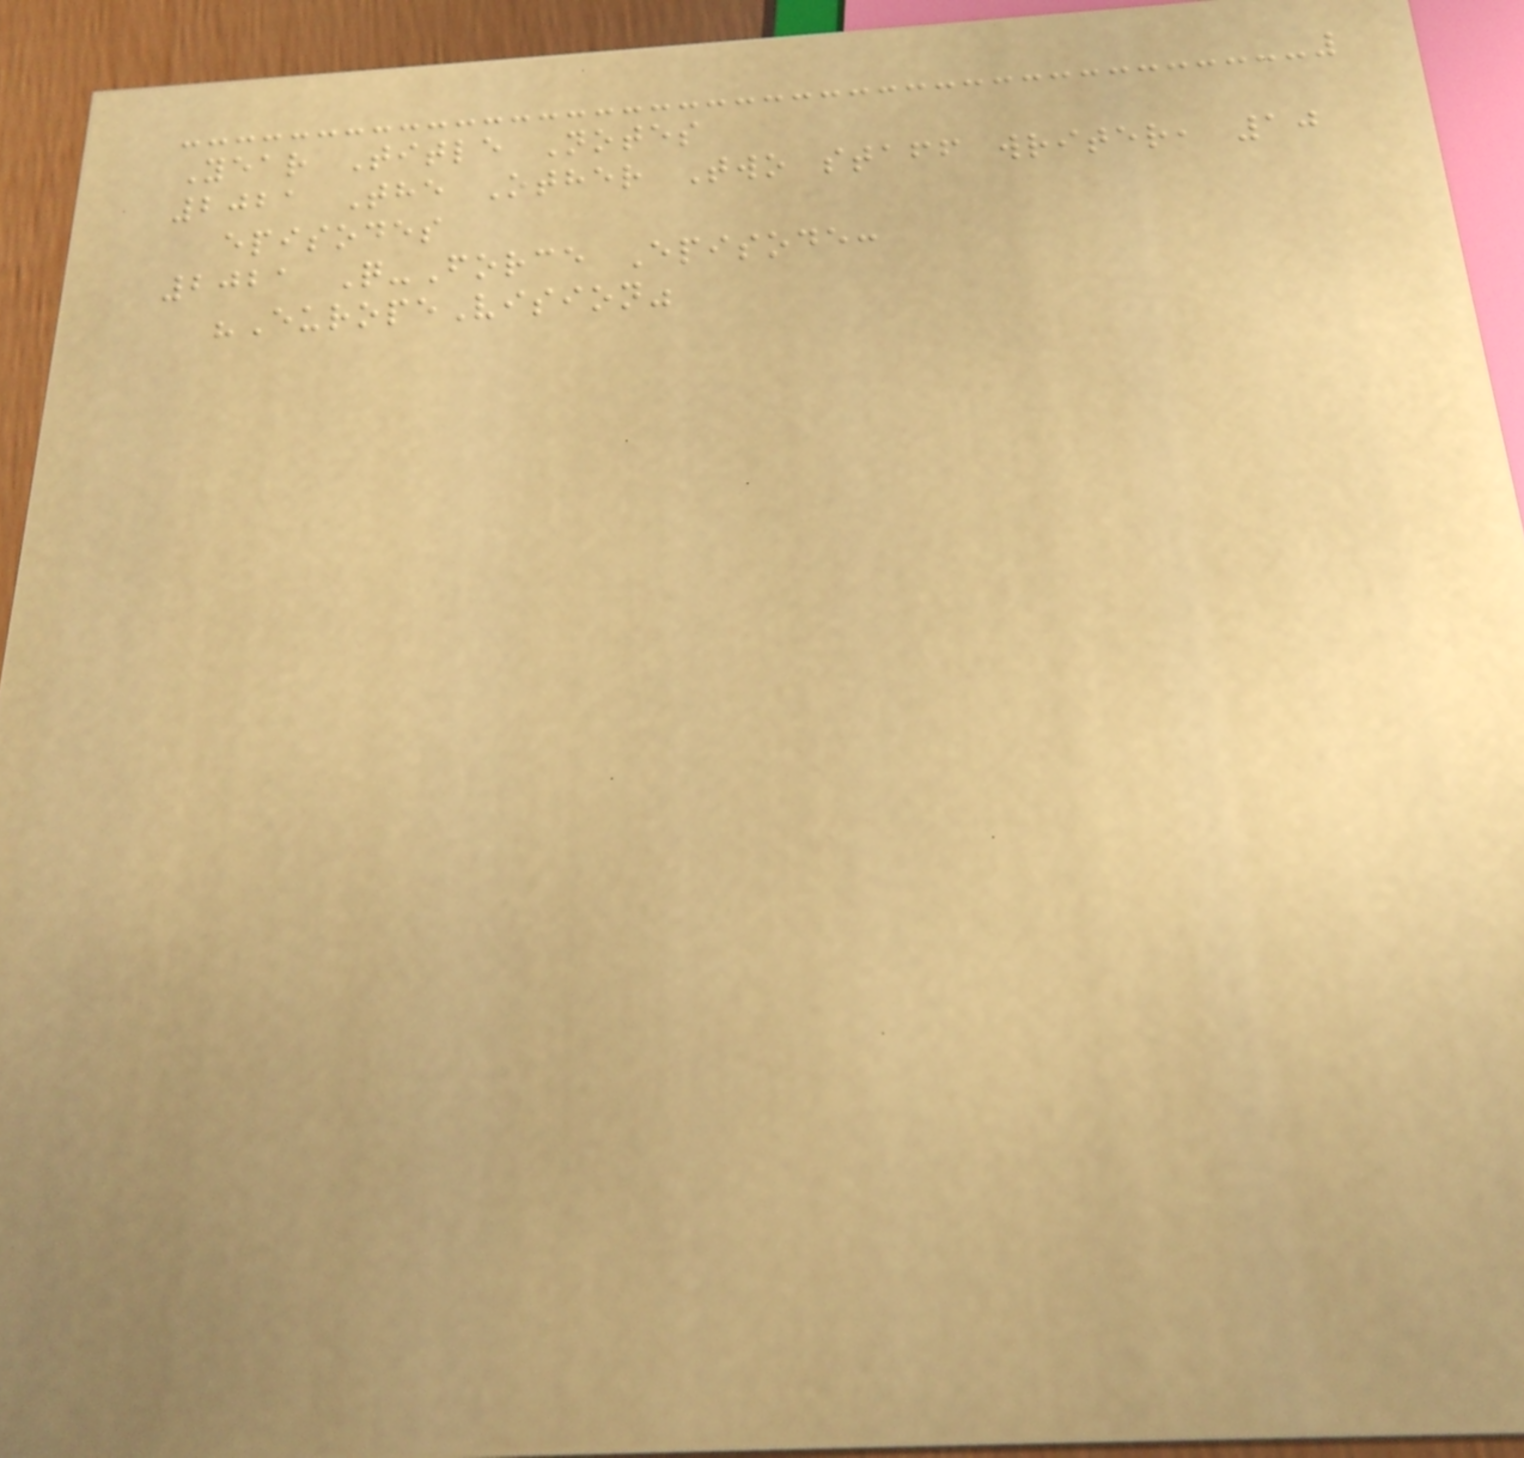Year Title Notes
2021 The Other Two staff writer, 10
episodes
2021 Q-Force Episode:
"EuropeVision"
